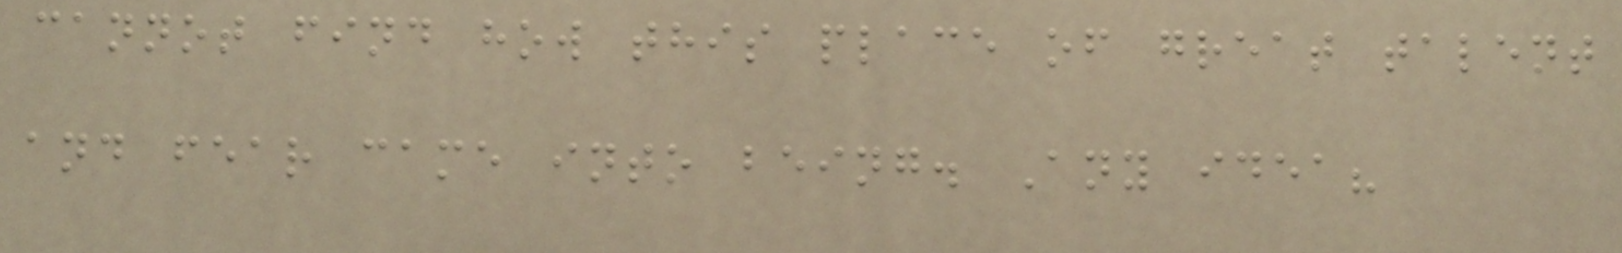cannot find how this place of great talent
and fear came into being. Any idea?
